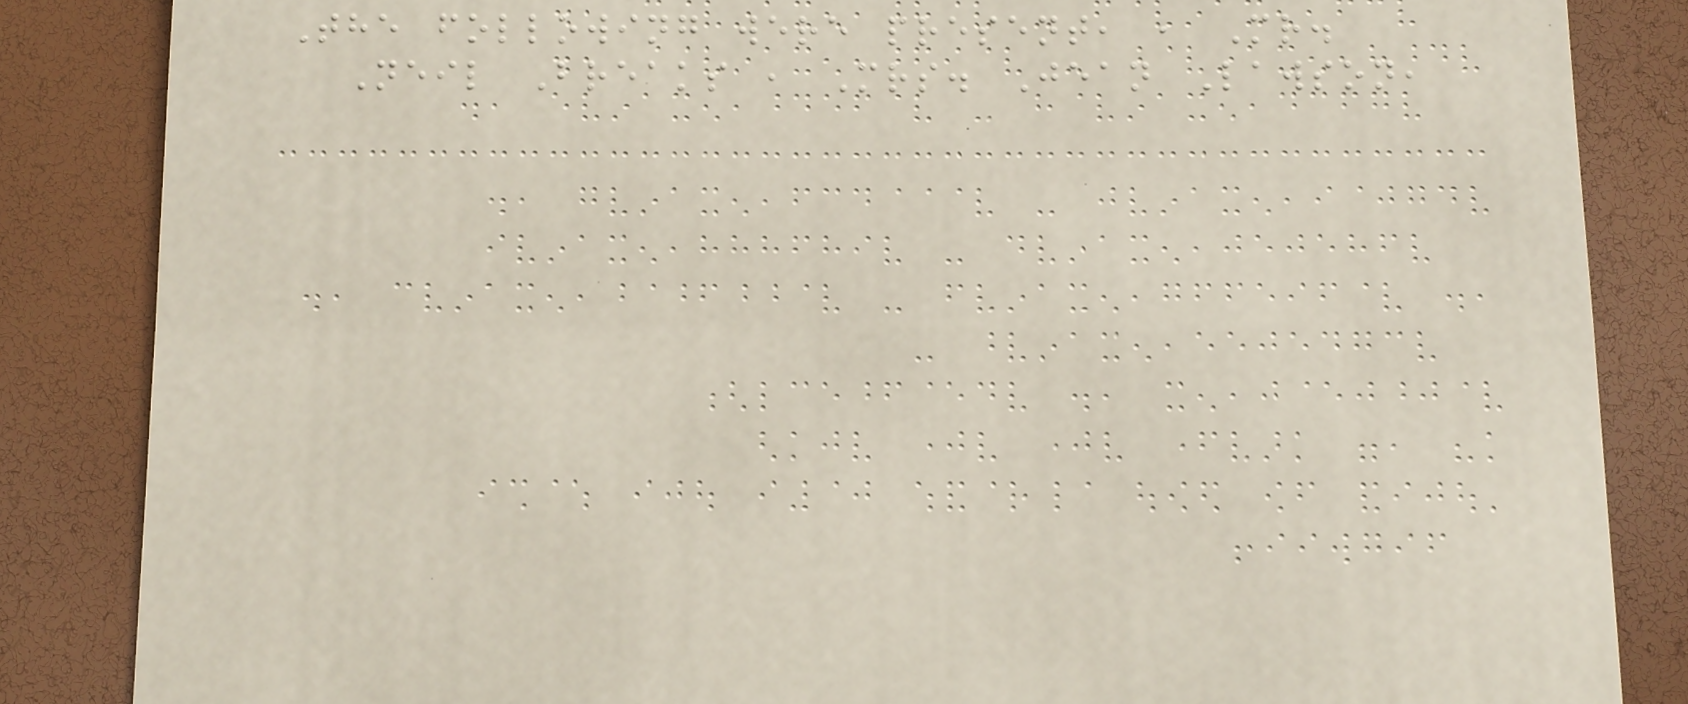The following were present, , Mr.
Neil Breaks , Mrs. Jean Lawson,
